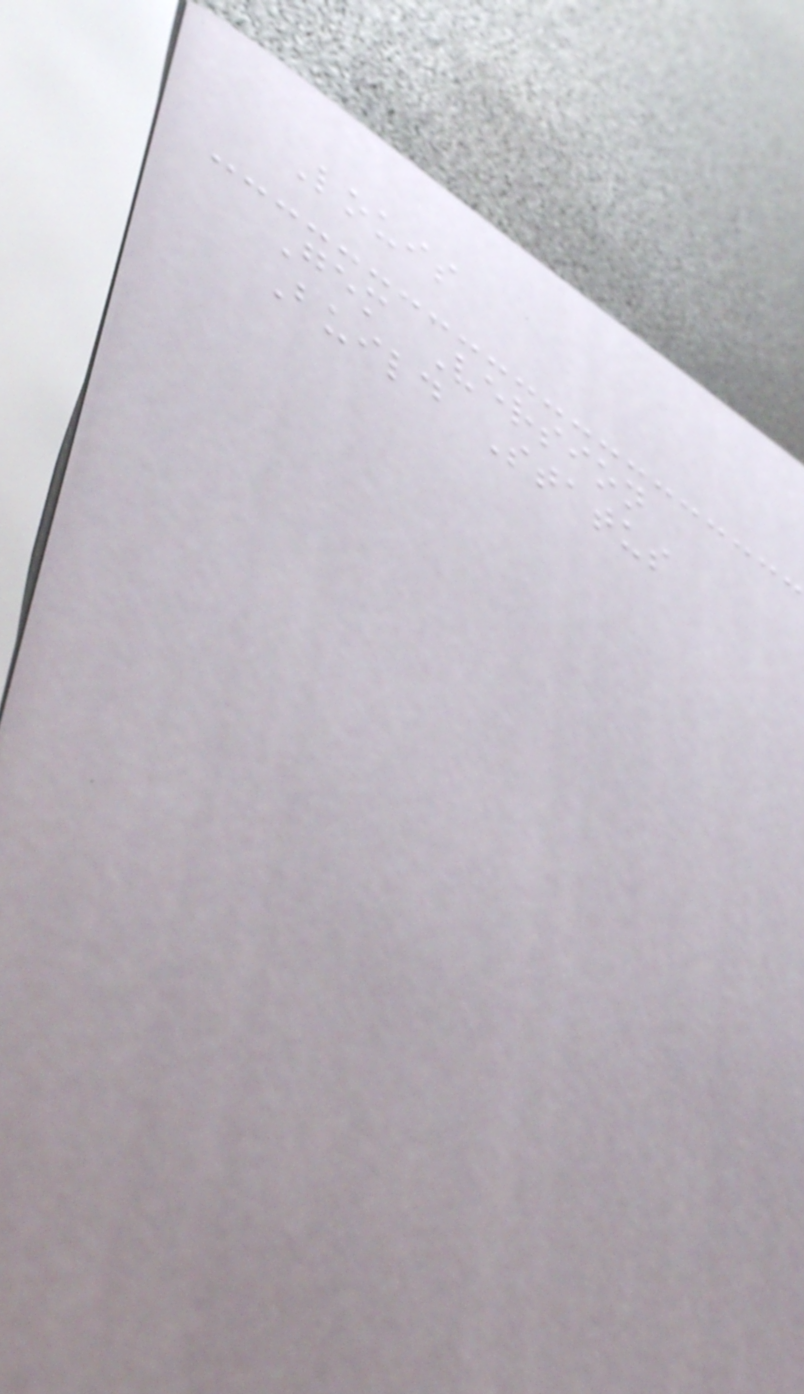Louis
Gem Version
Build Status
